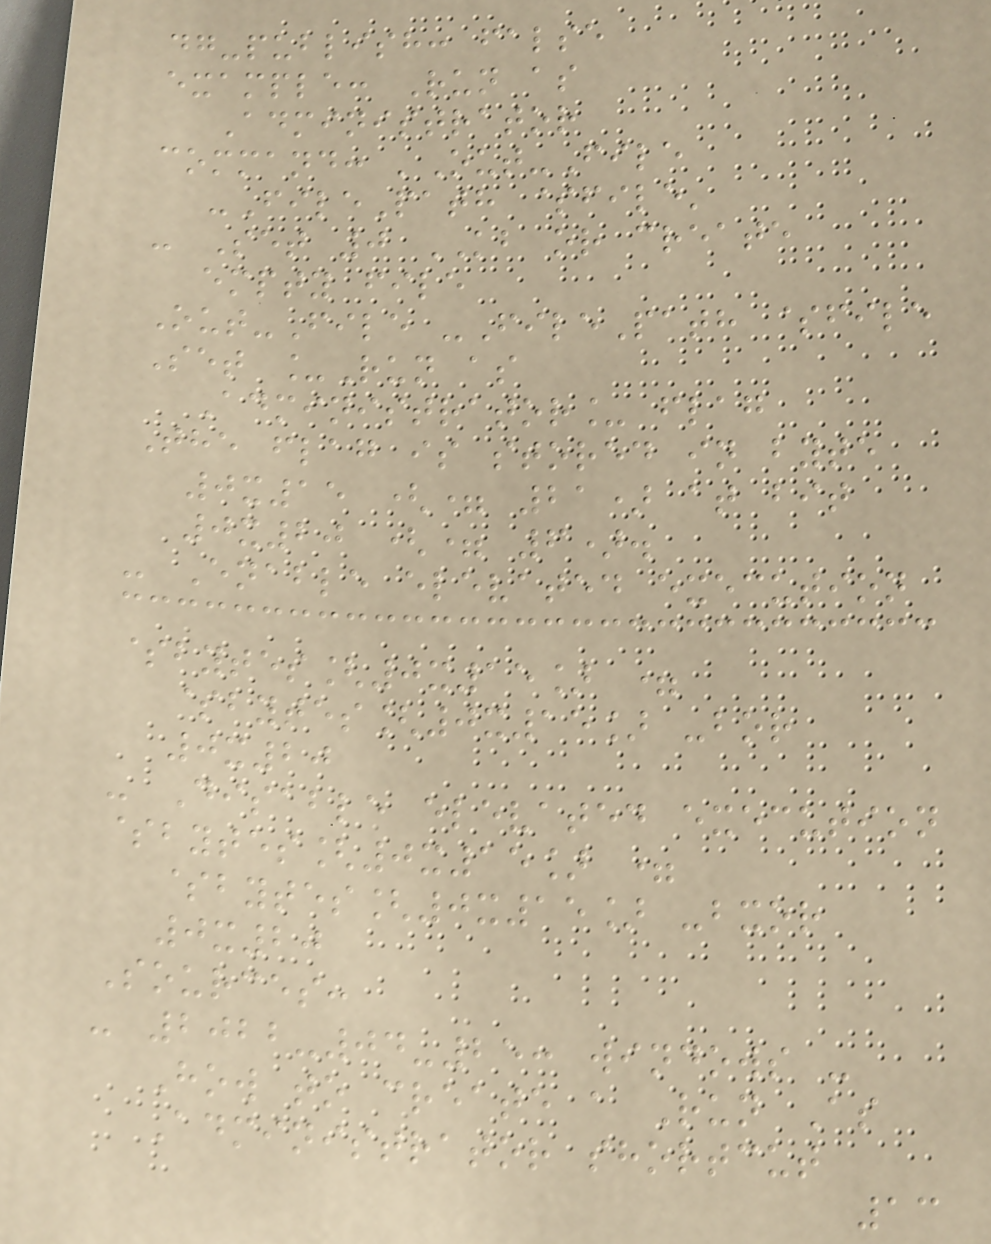dg-publish: false
example: Run as
Administrator
command: 'Out-File
-FilePath $file'
- Set 0 KB or create
empty file
Out-File -FilePath $file
Set _Run as
Administrator_ flag
The flag is stored in byte
0x15 (= 21) at bit
0x20 (= 6).
- Enable elevated execution
$bytes[0x15] =
$bytes[0x15] -bor
0x20
- Disable elevated execution
$bytes[0x15] =
$bytes[0x15] -bxor
0x20
Sources:
- 2022-04-25: windows -
How to create a Run As
Administrator shortcut
13
